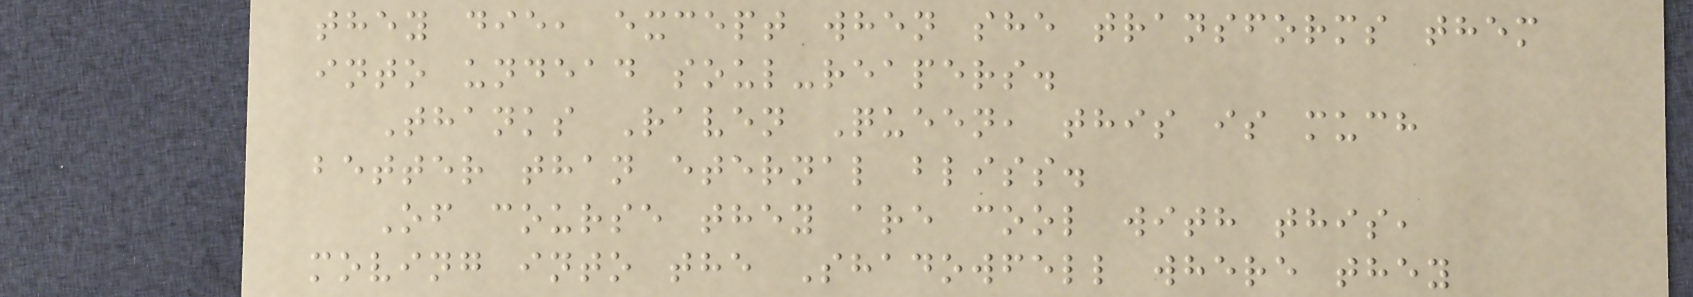they die, except when she transforms them
into undead soul-reapers.
Thanks Raven Queen, this is much
better than eternal bliss.
Of course they are cool with this,
moving into the Shadowfell where they
